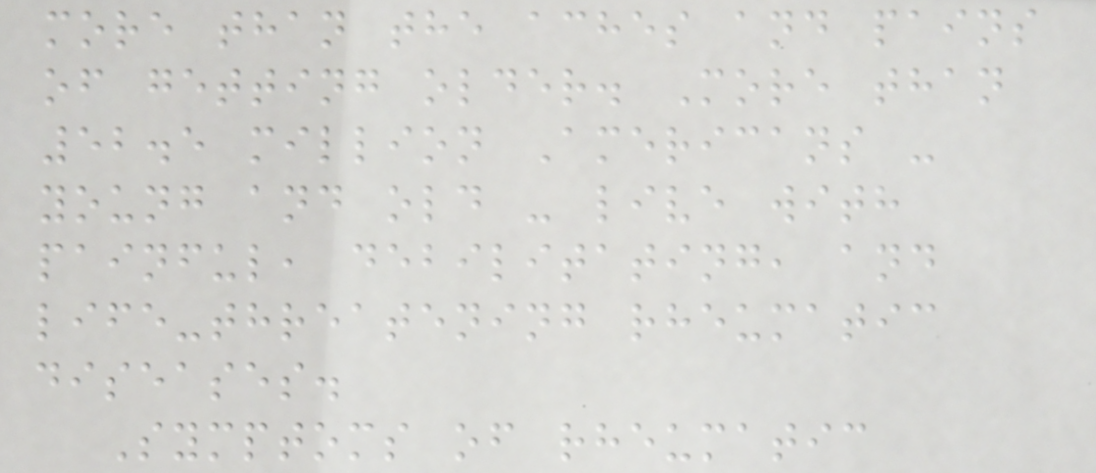more than the aches and pains
of getting older. More than
52.5 million Americans -
young and old - live with
painful, debilitating, and
life-threatening rheumatic
diseases.
Symptoms of rheumatic
